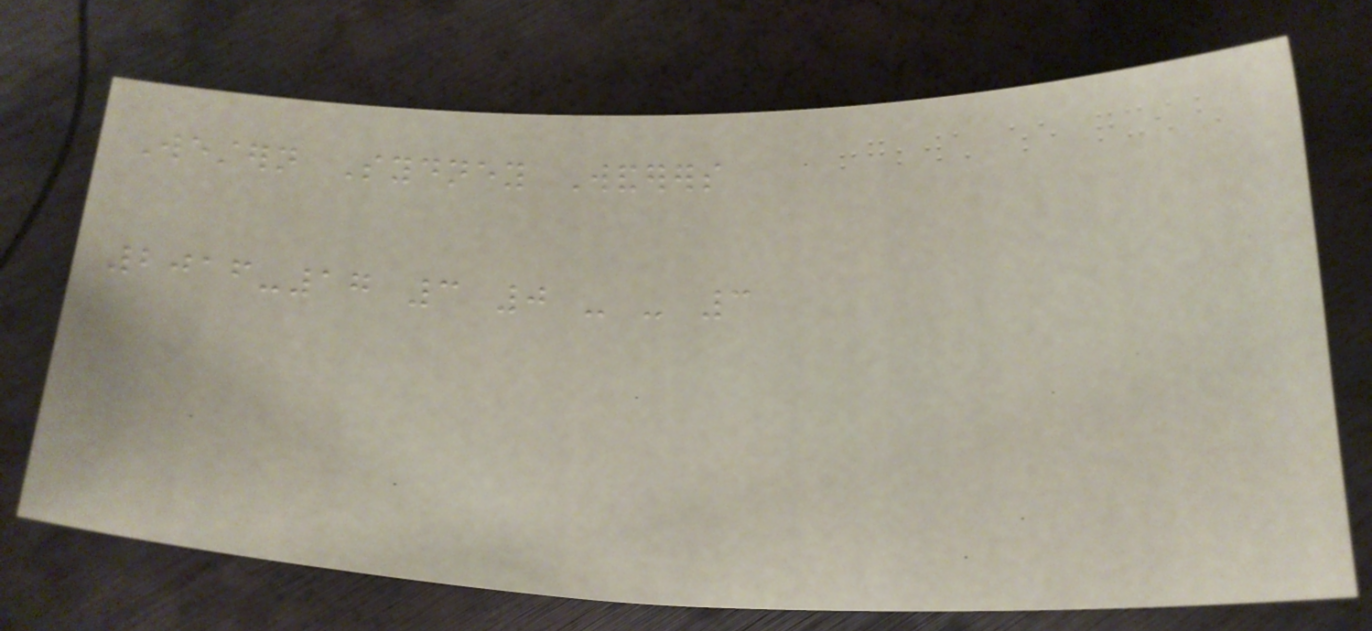Western Sydney Wanderers
2016-17 3 0 - - 3
